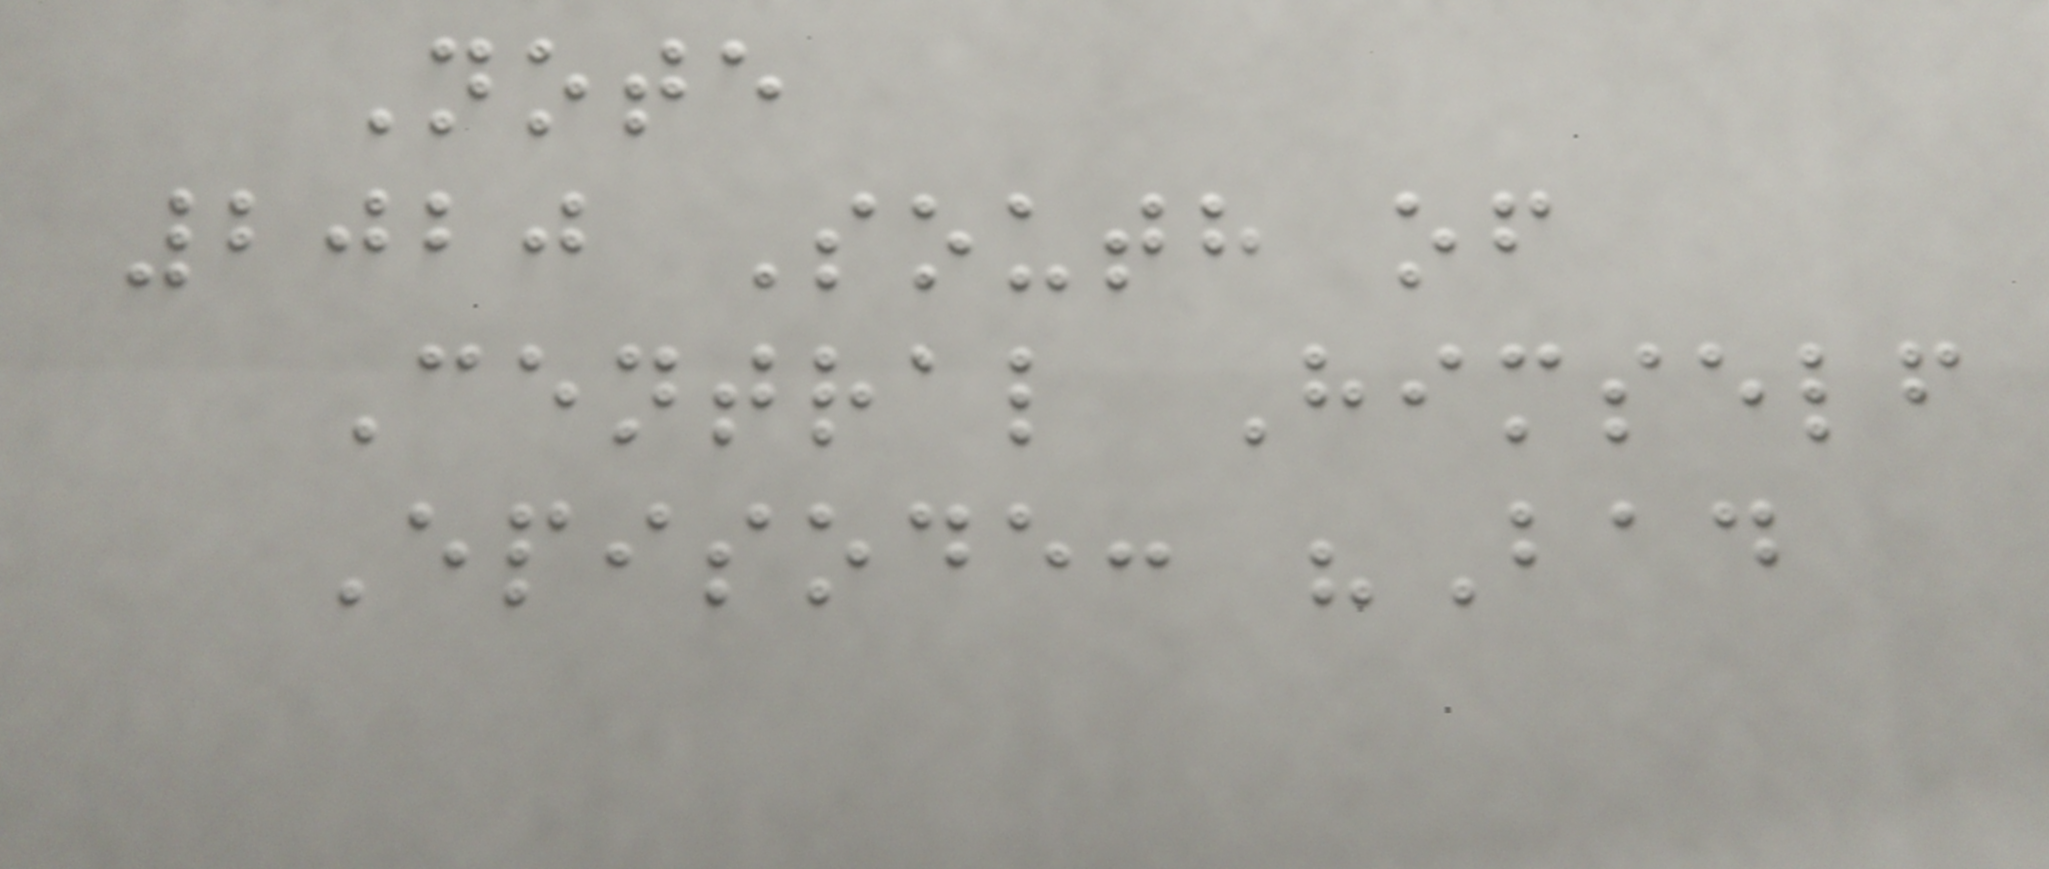Note
2020 South of
Central Himself
Episode: "Bad
